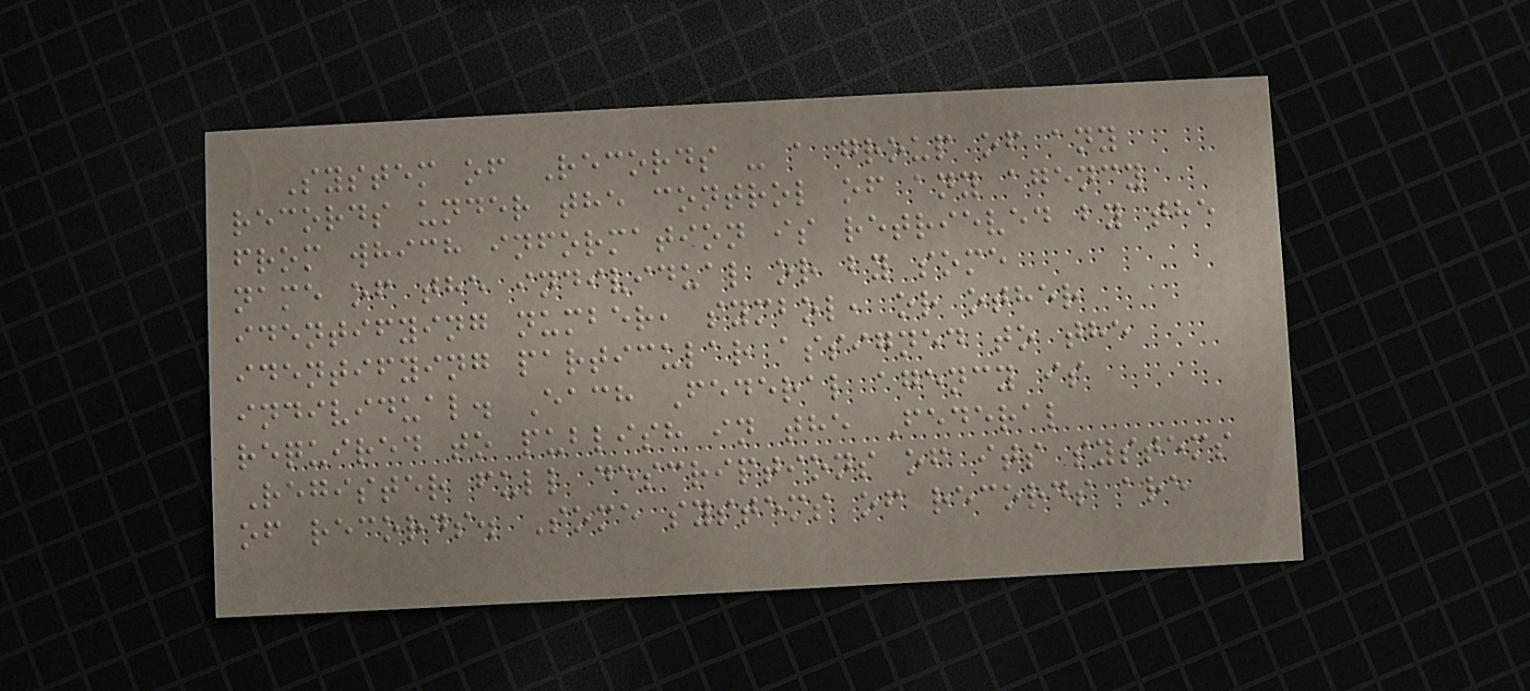System of Records - a group of any
records under the control of any agency
from which information is retrieved by the
name of the individual or by some
identifying number, symbol, or other
identifying particular assigned to the
individual. Each Federal agency is
required to publish in the Federal
Register full descriptions of its systems
of records. Some systems of records are
